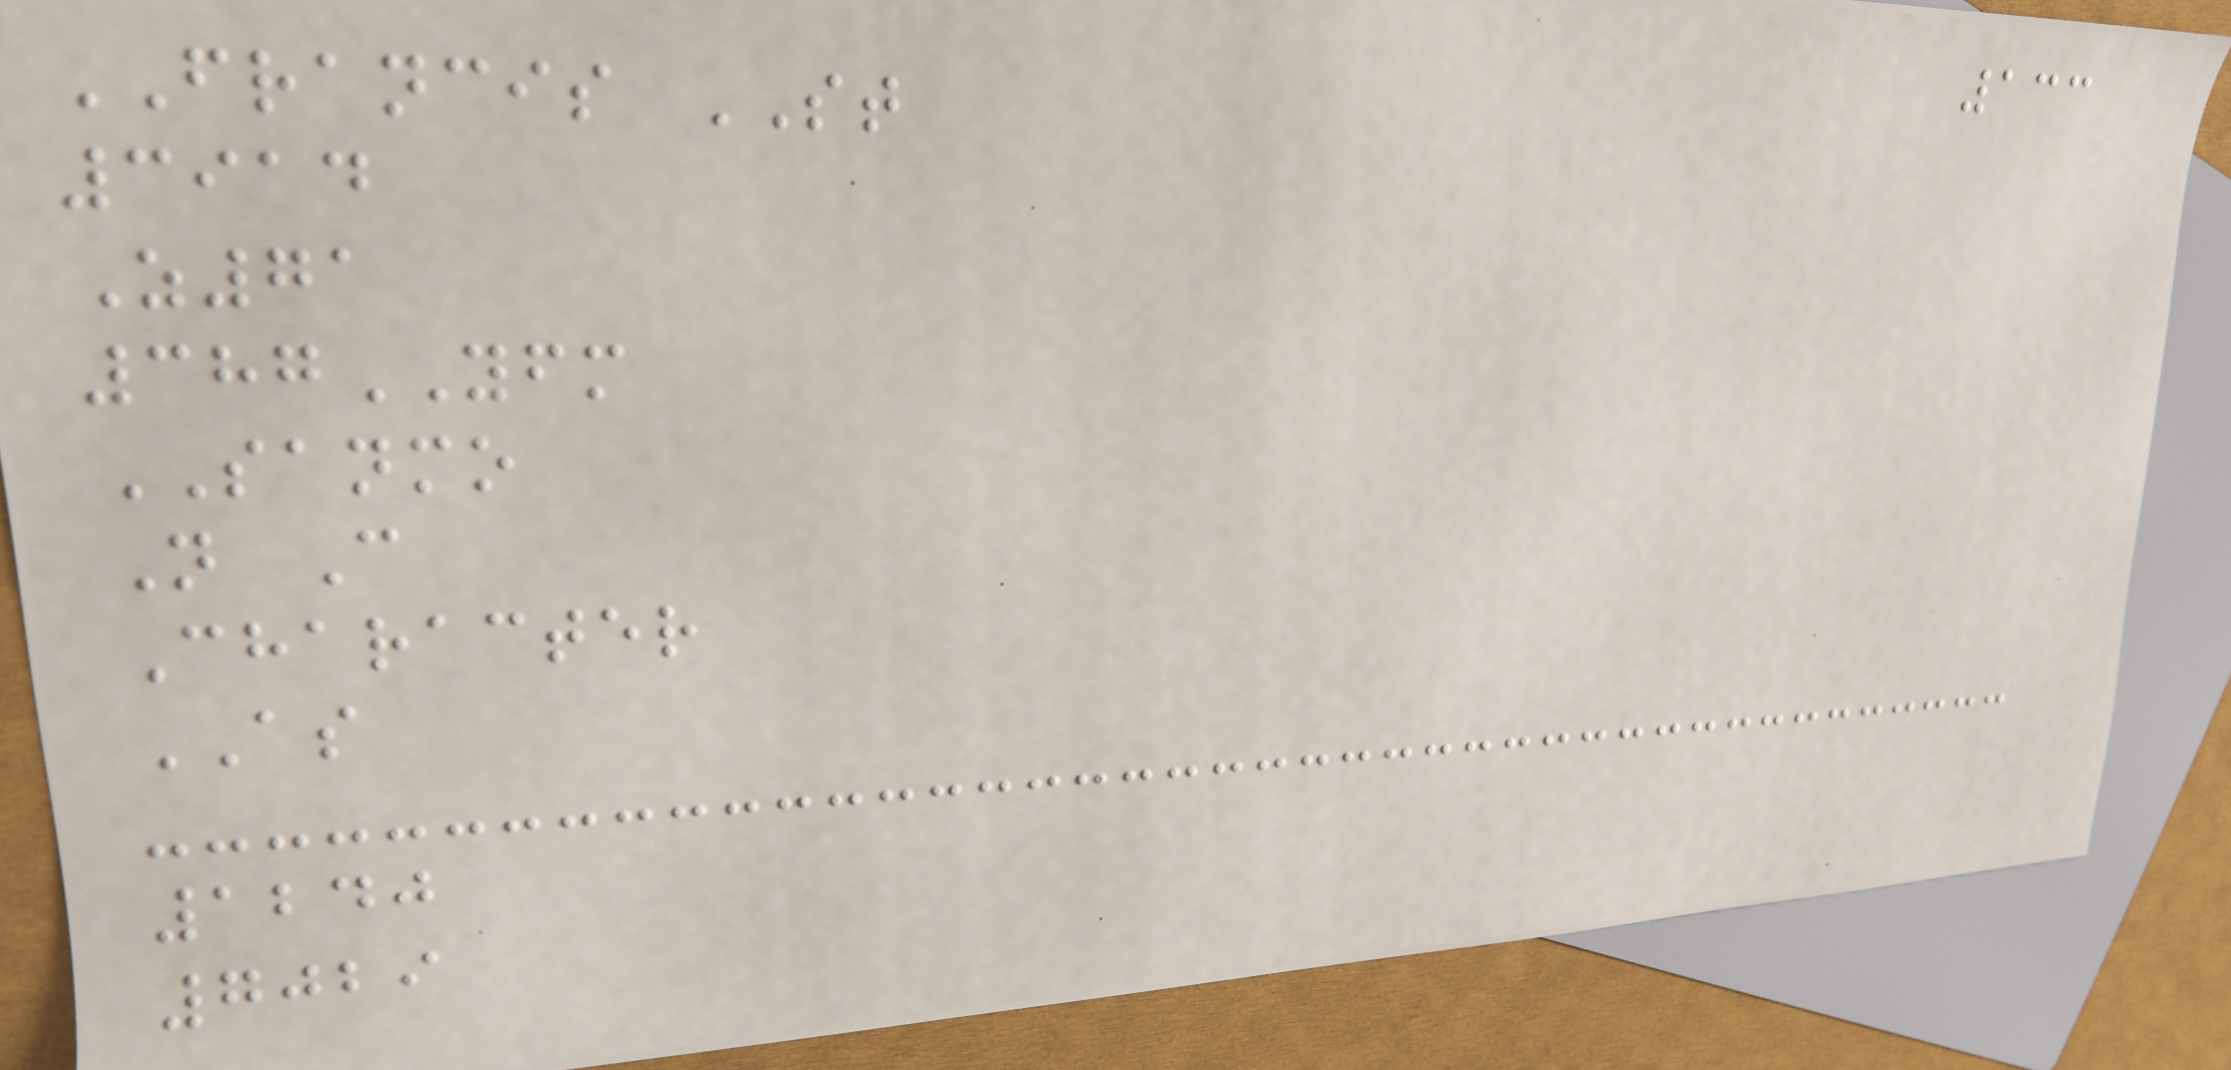133
FRANCIS ST
3914
Z71
387YFM
SANMO
N C
Character
AS
1240
7029
